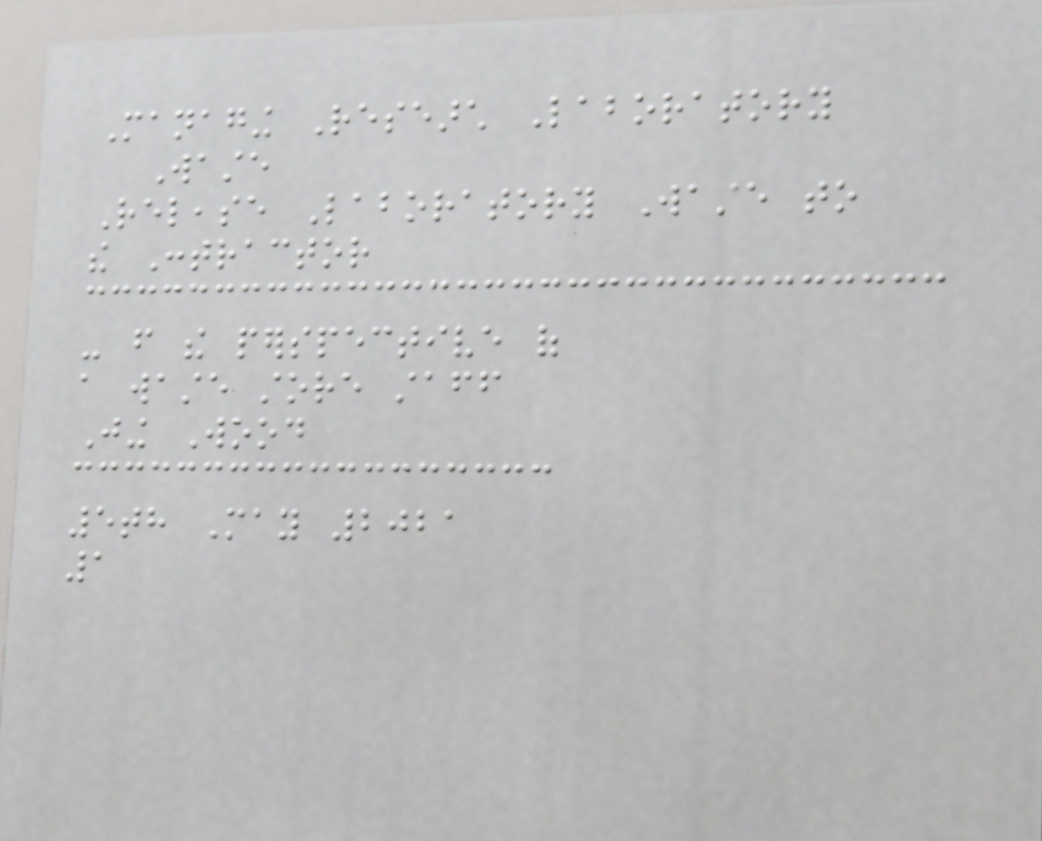Managing Research Laboratory
Waste
Release Laboratory Waste to
the Contractor
- from the perspective of
a waste store staff
Jing Wood
5th May 2021
1
